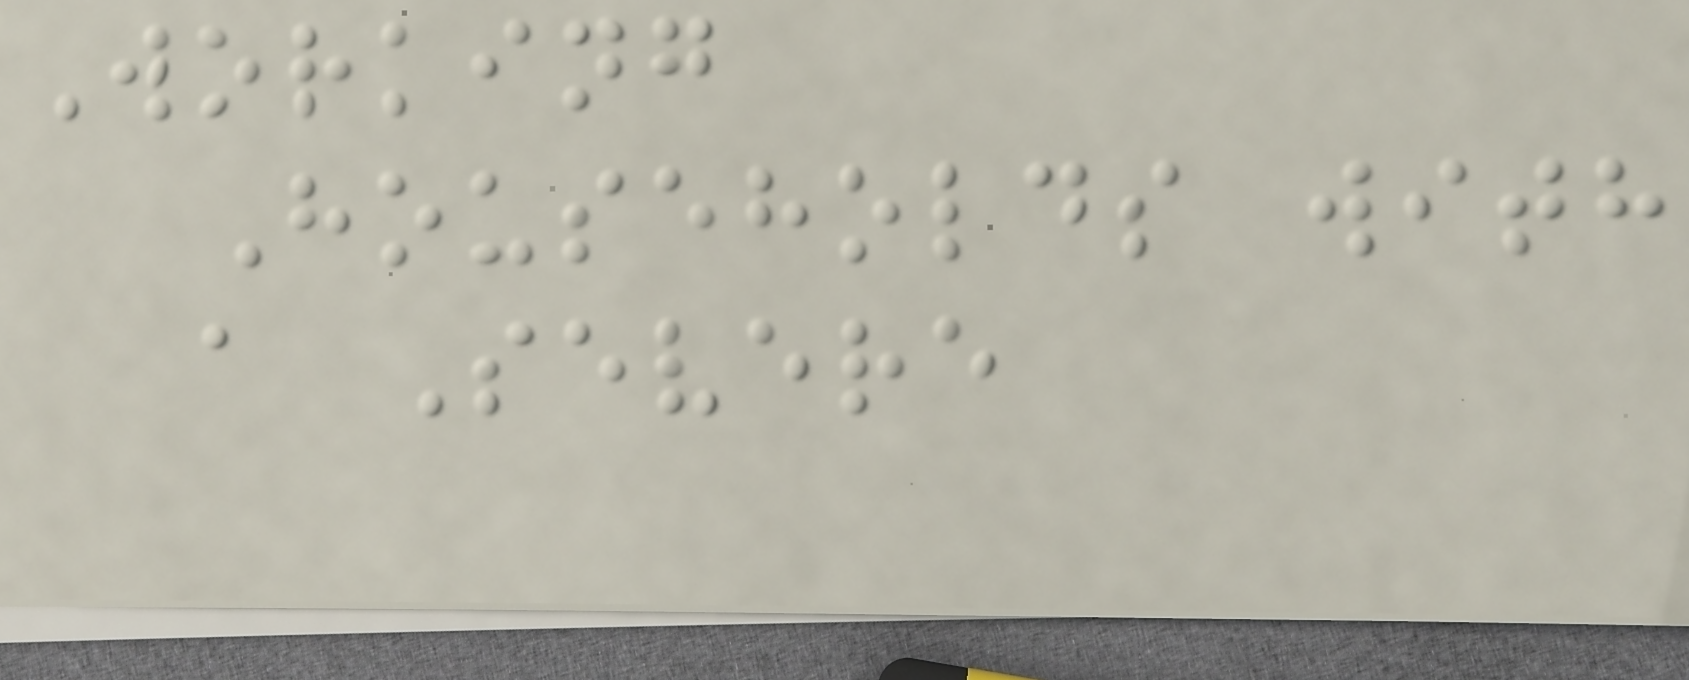Working
Households with
a Severe
